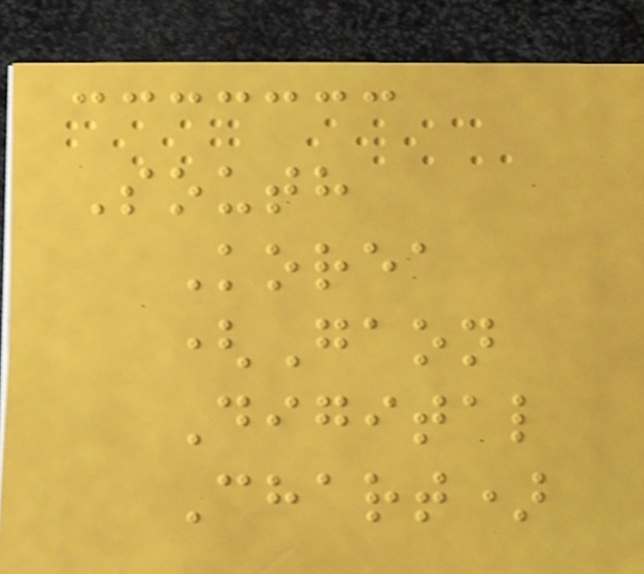South
Korea
(Gaon
Digital
Chart)
